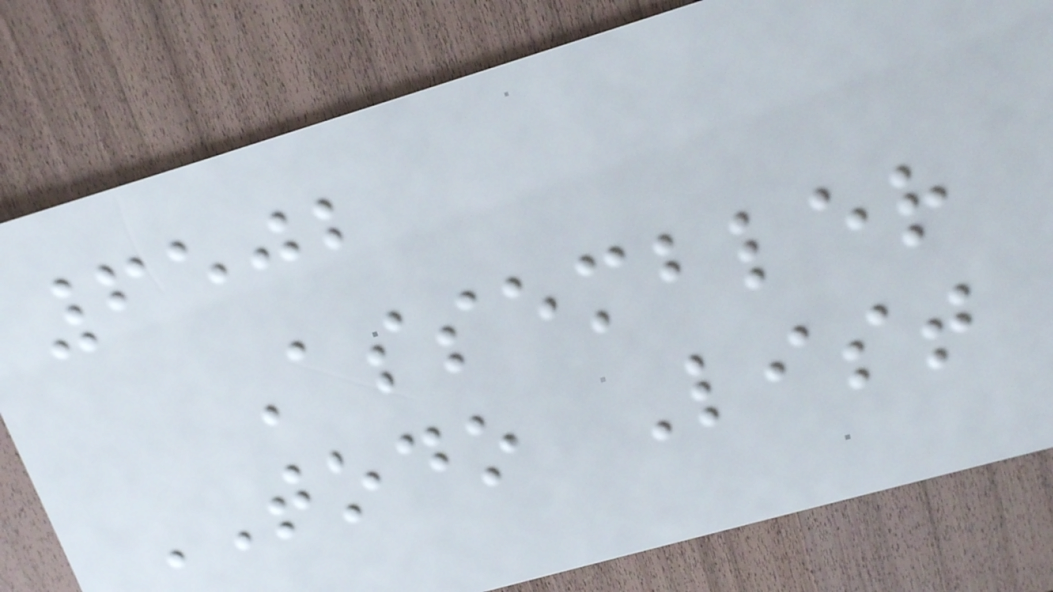6502
Assembler
TODO List
